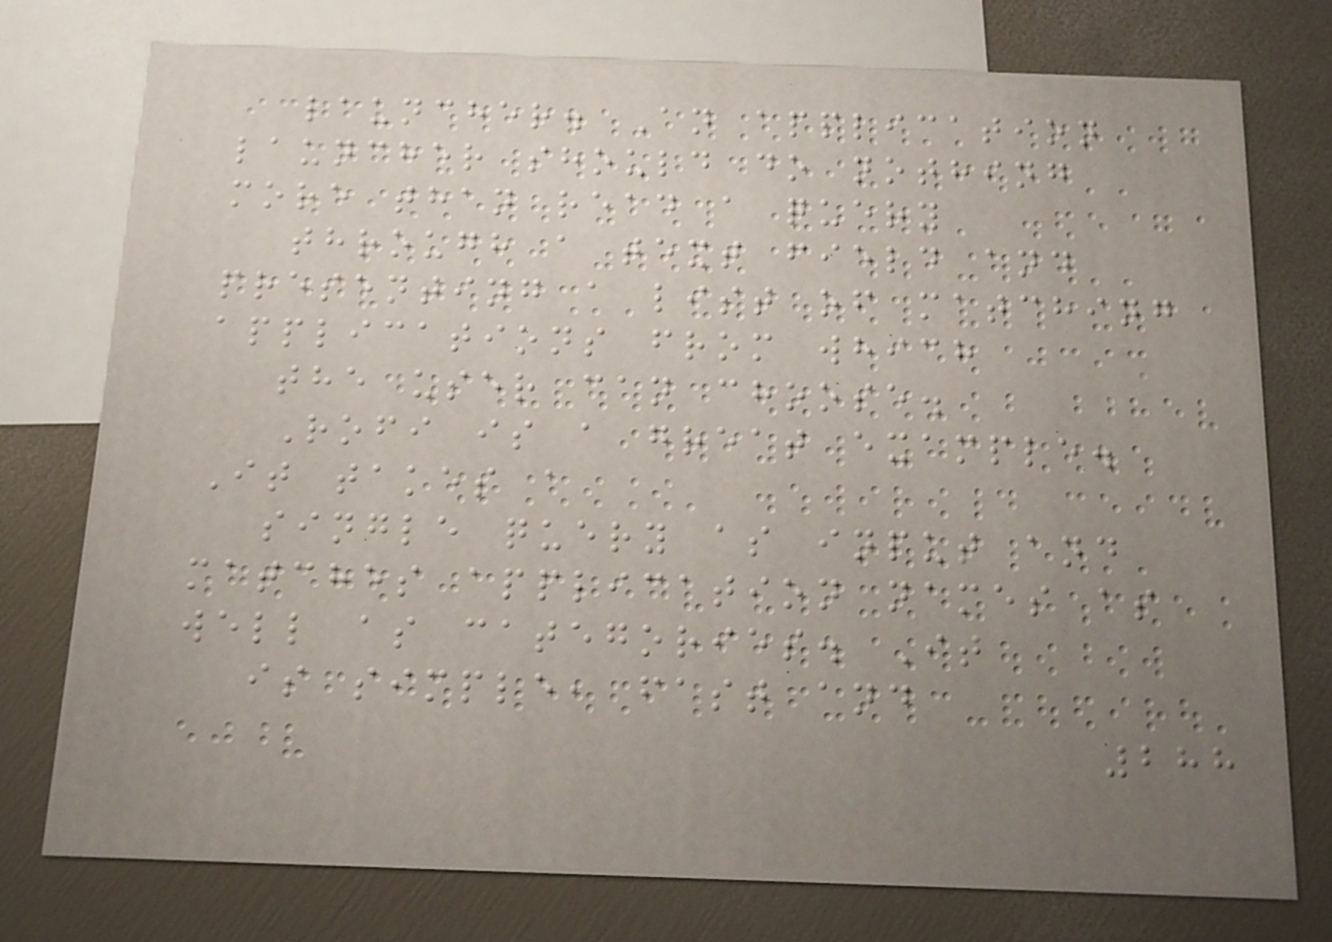launcher. An application
launcher should do nothing
more than read a query
through a text field and
presenting a list of matching
applications from which
the user can choose.
Rofi is a great example.
It takes a
single query as input and
matches application names as
well as categories. It
is simple, fast and
288
